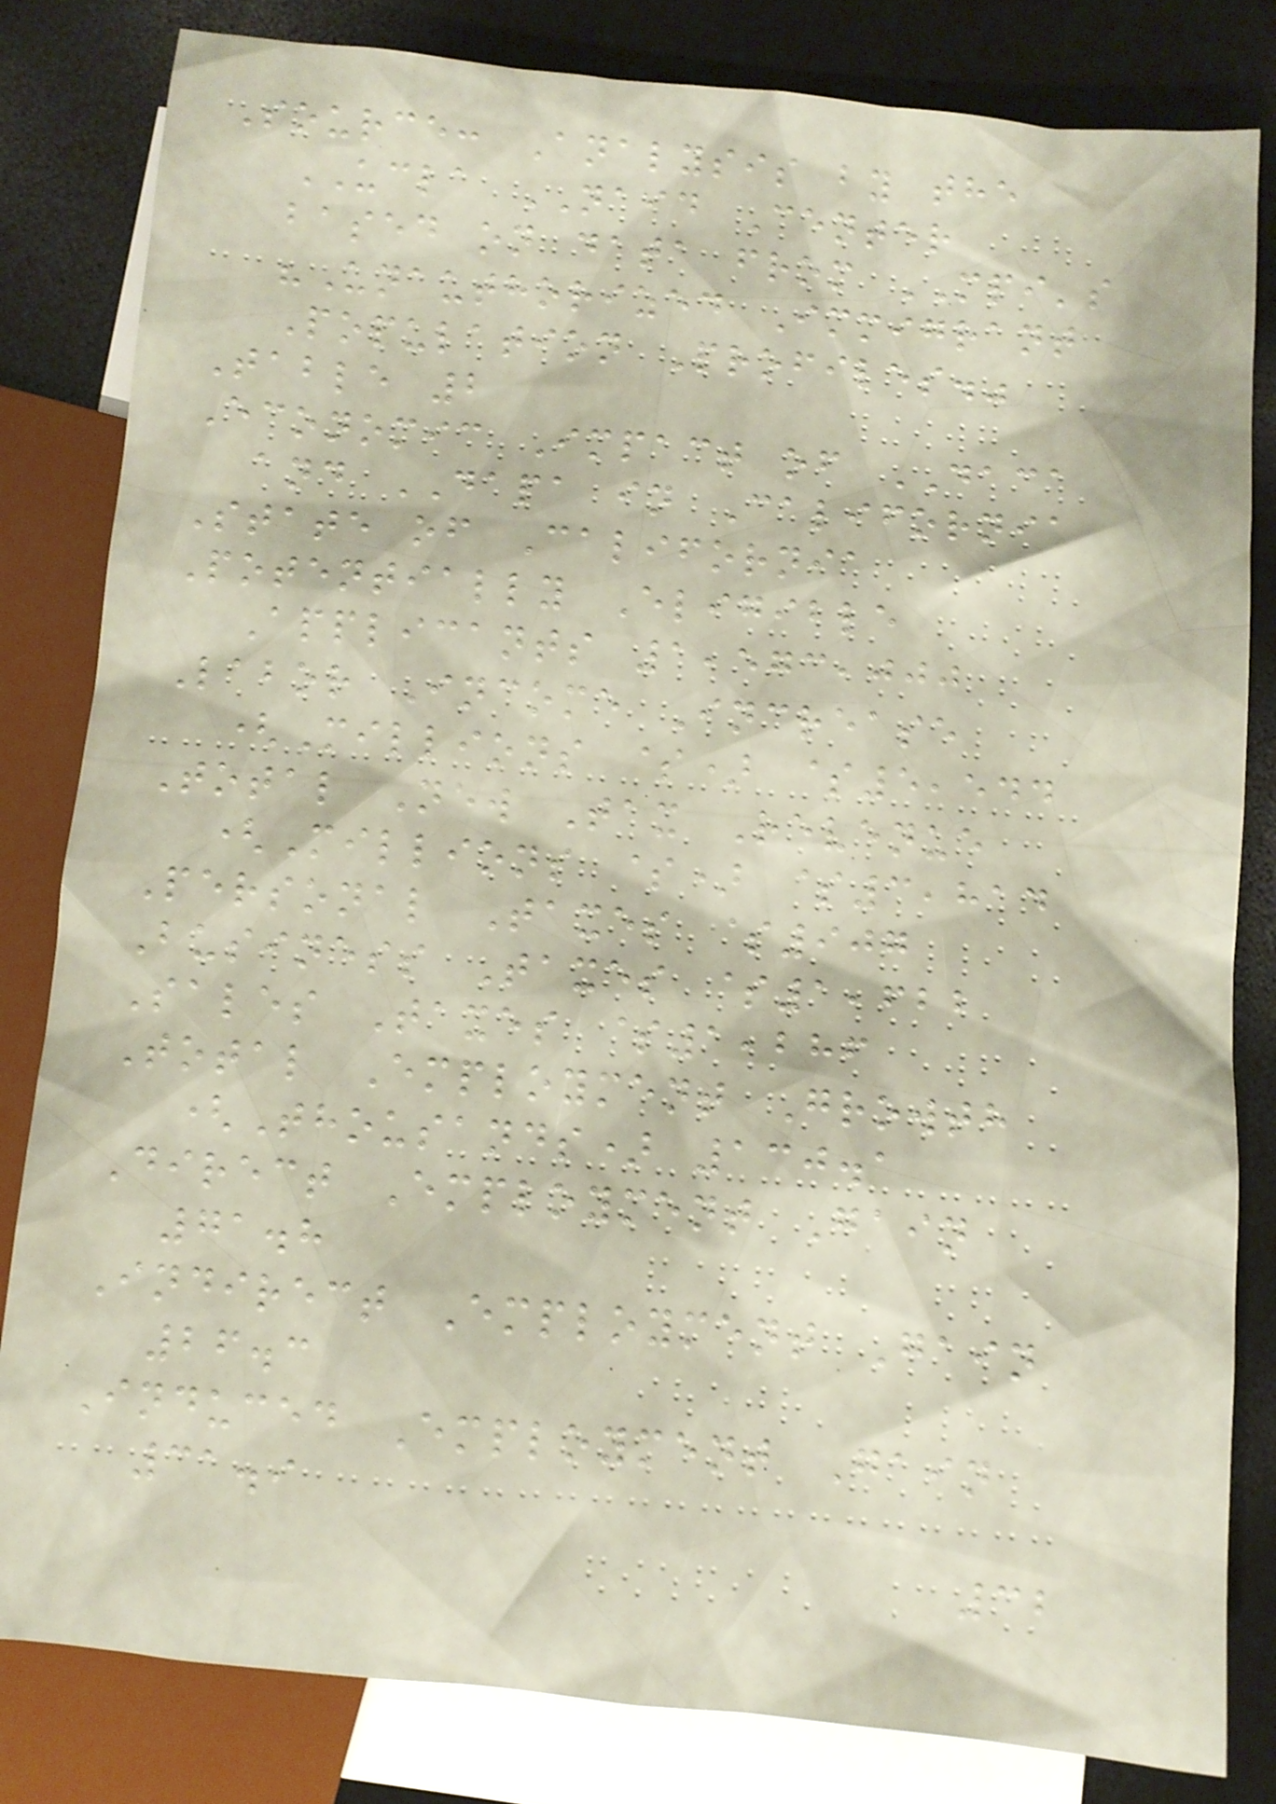Source: Analysis by the
UCLA NAID Center
based on data from MPI's
"Unauthorized Immigrant
Population Profiles."
Table 2
Economic Impact of DACA
and DAPA in California
State of California
Potentially Eligible
Applicants 1,573,000
Labor Income Increase
(Millions $) $5,544
Total New Tax Revenue
(Millions $) $3,814
Personal Taxes $907
Business Taxes $1,622
Sales Taxes $1,286
Total Employment Growth
(Thousands) 130.1
Direct Employment Gain
71.8
Indirect Employment Gain
26.3
Induced Employment Gain
31.9
32
